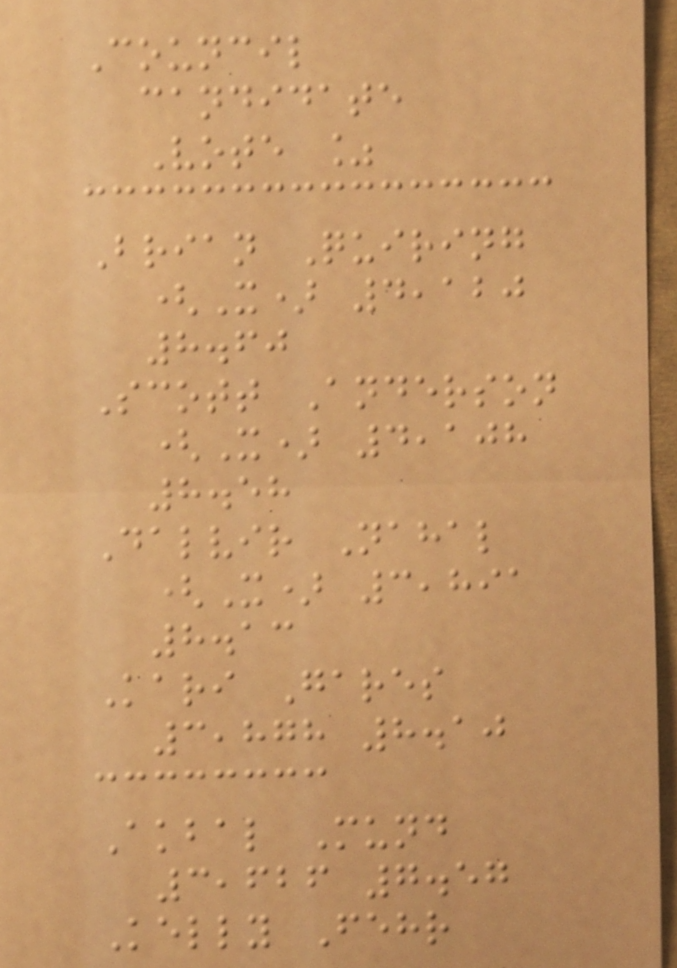Council
candidate
Vote %
Brian Quiring
(X) 4,120
8.60
Scott Anderson
(X) 4,108
8.58
Dalvir Nahal
(X) 3,891
8.13
Kari Gares
3,878 8.10
Akbal Mund
3,626 7.57
Kelly Fehr
